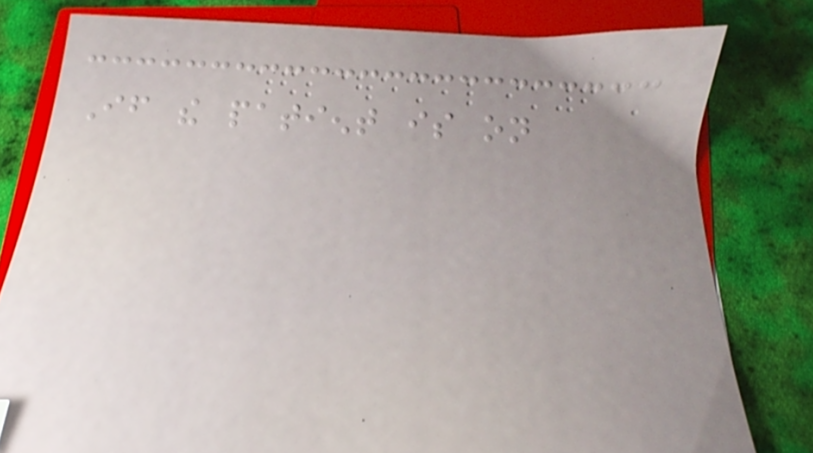If the patient is on
